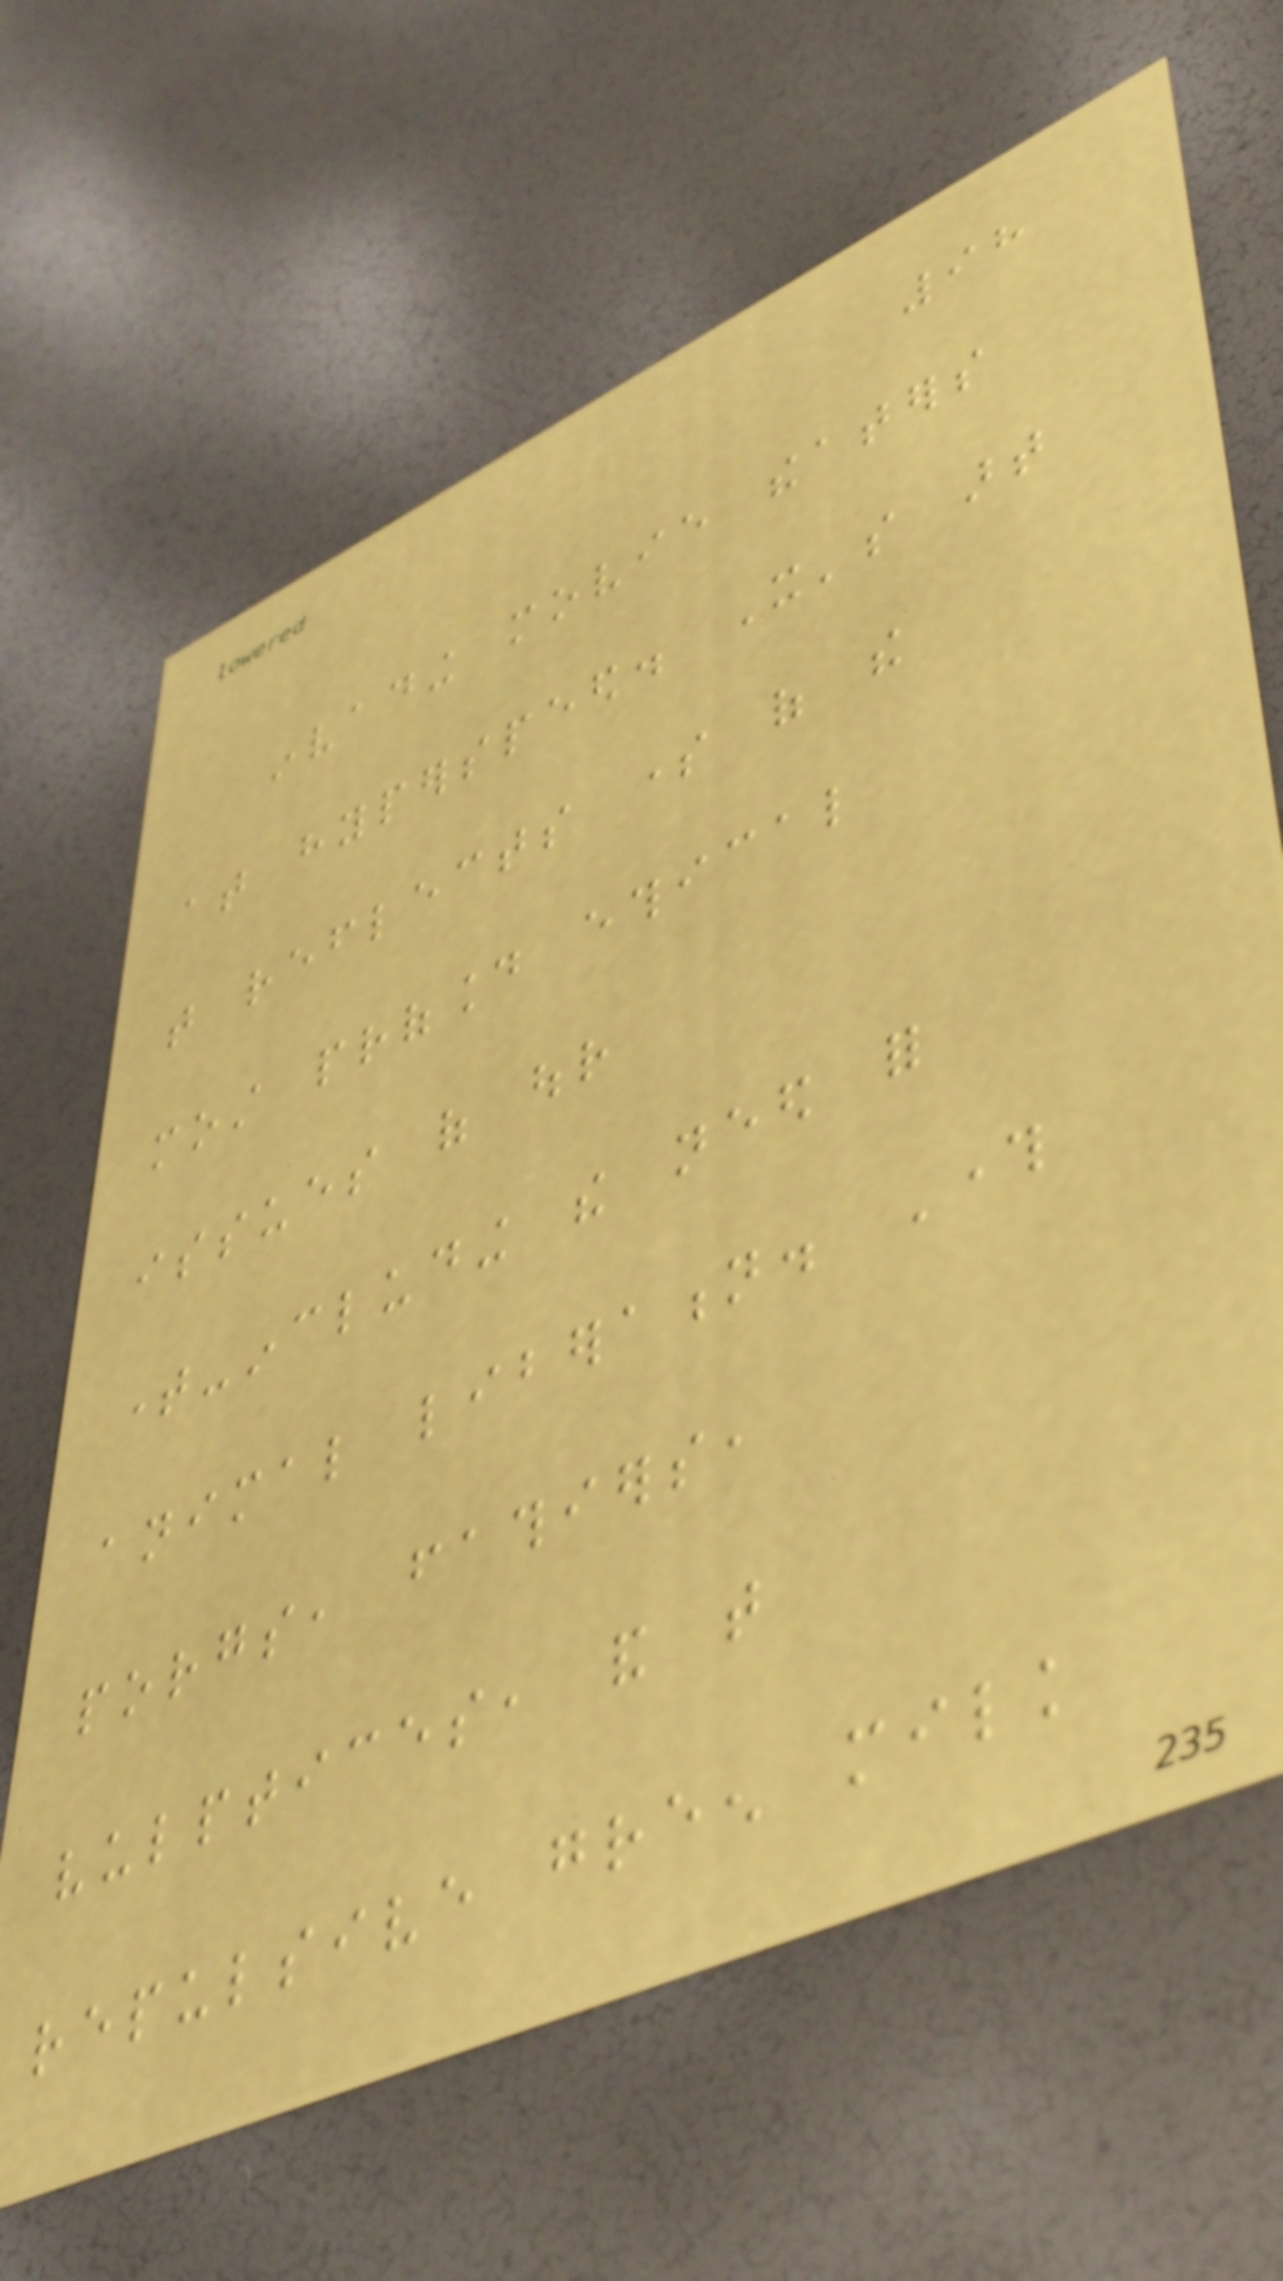98
invading movie theaters
at hyperspeed. It's art
that reflects some of the
most profound ethical
issues of our
time-including the need for
animal liberation. Through
porgs, fathiers,
vulptices, and that
repulsive green milk
